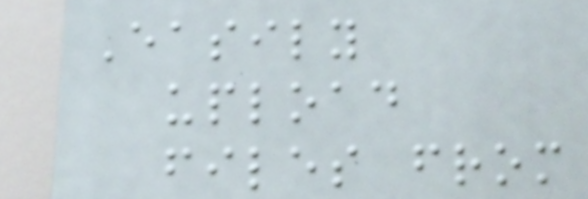Easily
upload
files from
